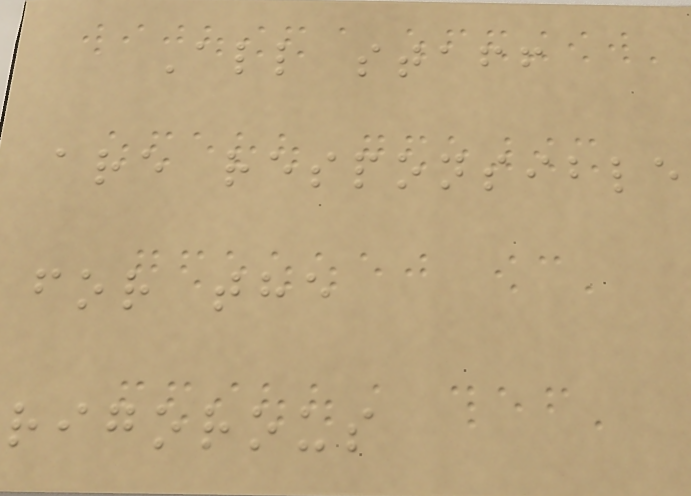All staff
are responsible
for the
rigorous
